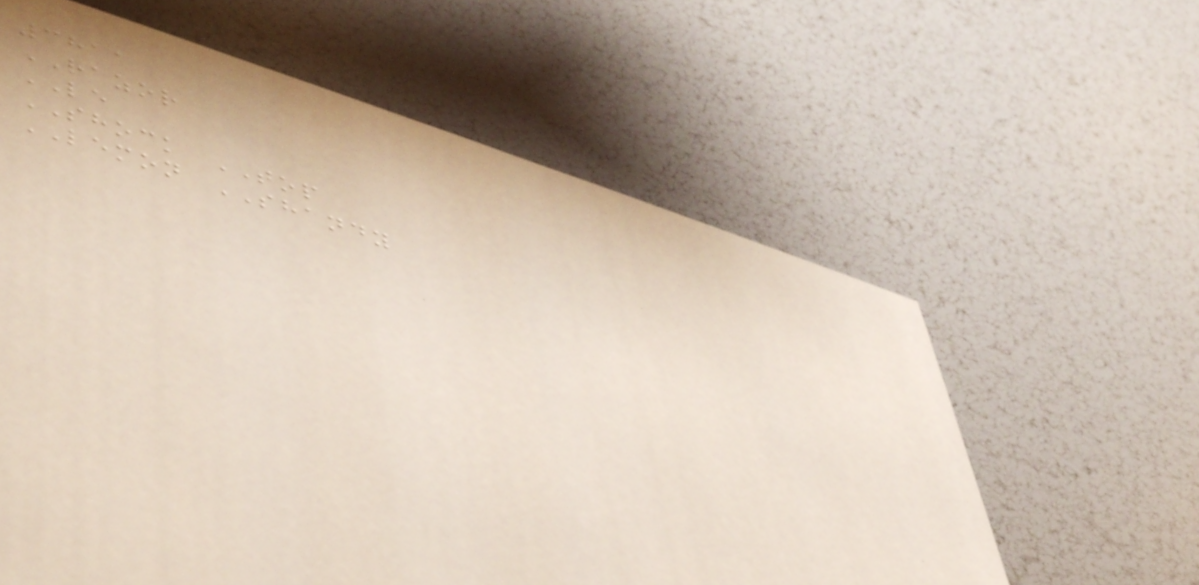3811
RAZOR
LE
SHOCK TOP
LEMON SHANDY
